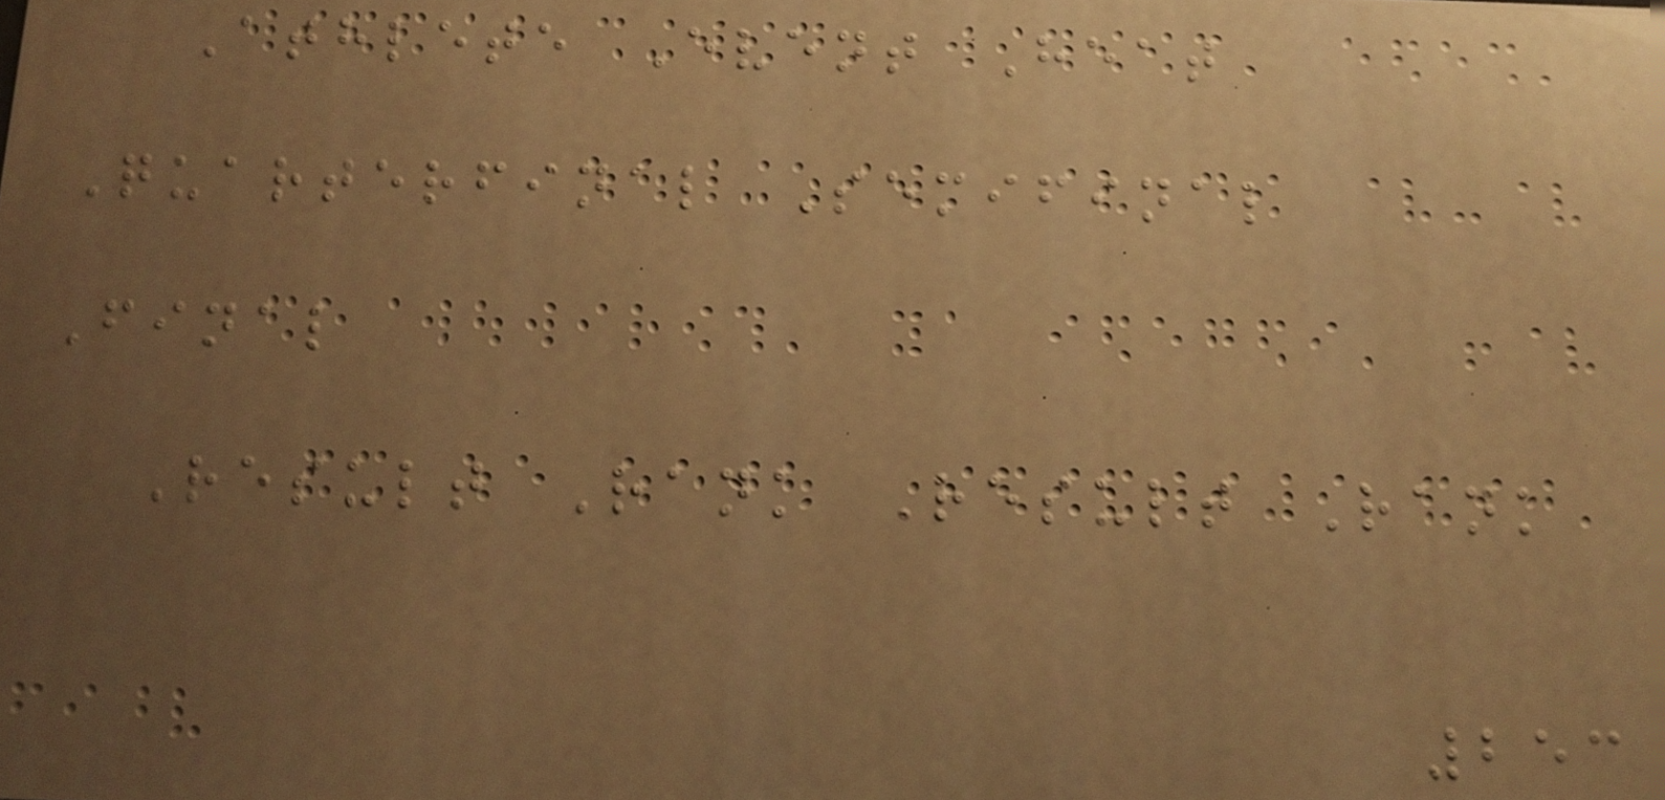Athlete Event Heat
Quarterfinal Semifinal
Final
Result Rank Result Rank
253
